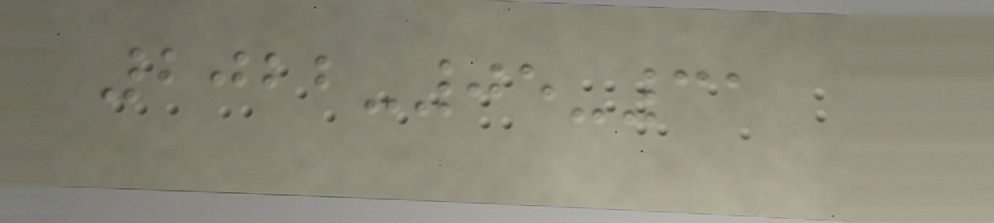2022-05-31
